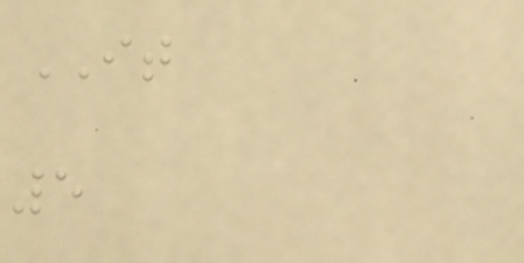IT
5
